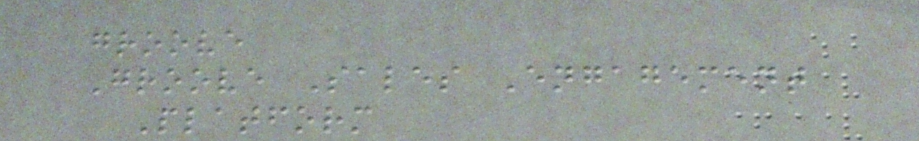groove
Groove Sales Engagement
Platform
